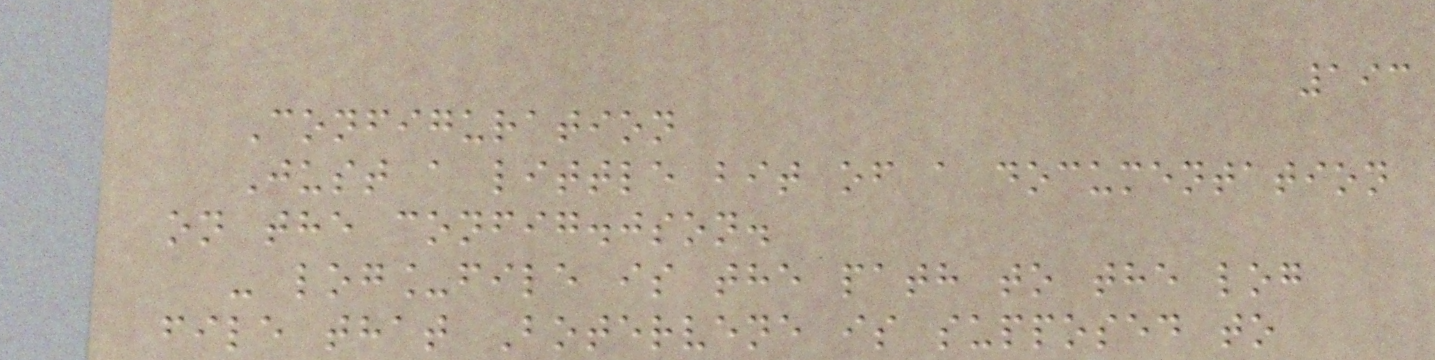193
Configuration
Just a little bit of a documentation
on the config.json.
- log_file is the path to the log
file that Botervene is supposed to
